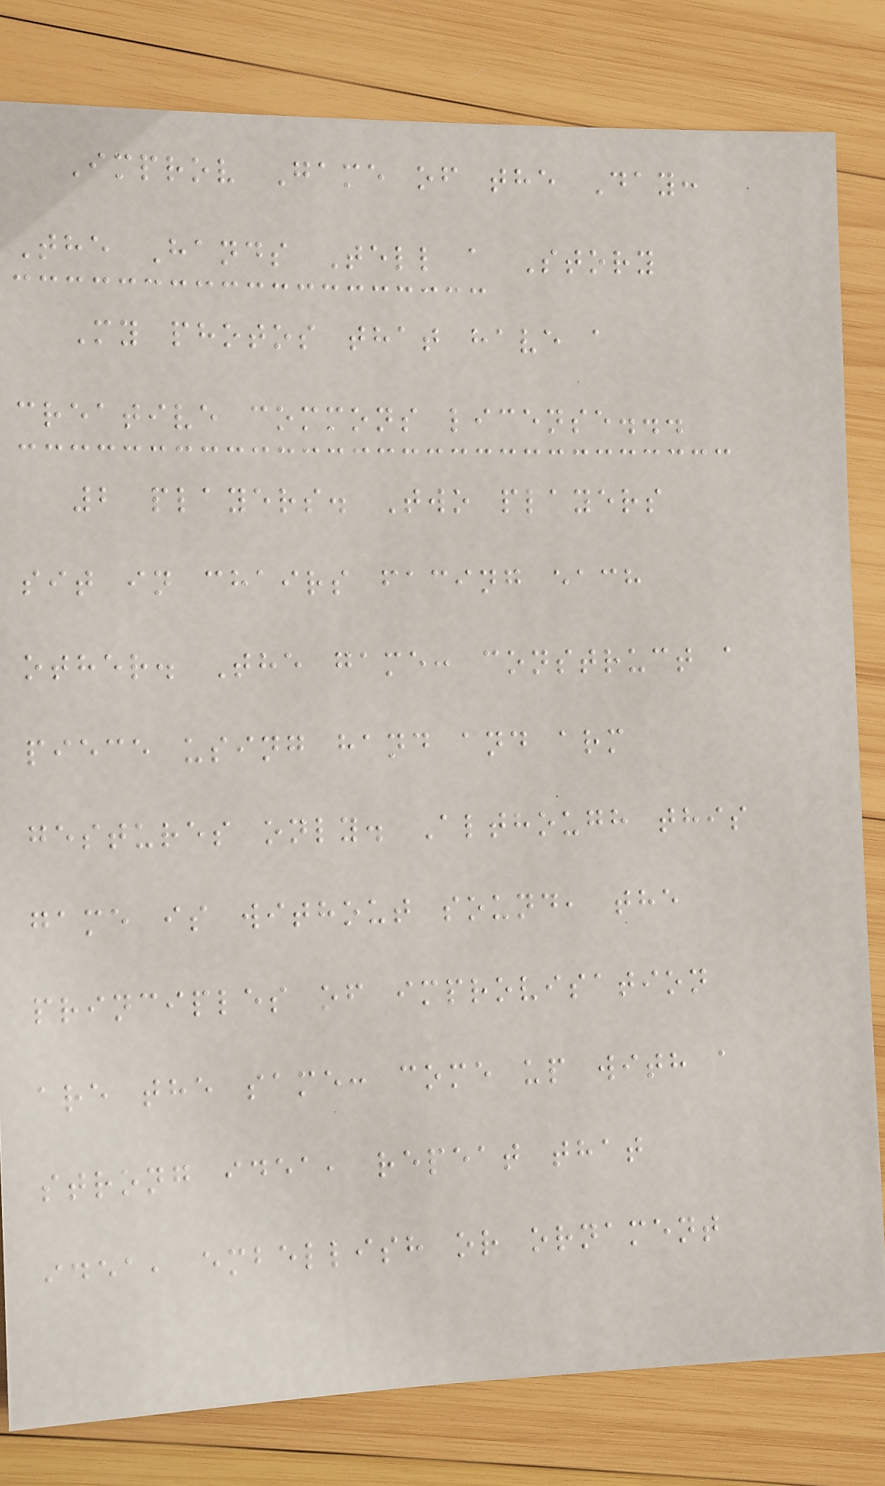Improv Game of the Day:
The Hands Tell a Story
My photos that have a
creative commons license...
2 players. Two players
sit in chairs facing each
other. The game: construct a
piece using hand and arm
gestures only. Although this
game is without sound, the
principles of improvisation
are the same: come up with a
strong idea, repeat that
idea, embellish or ornament
